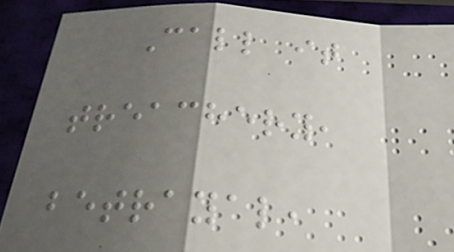Call it
treachery,
betrayal,
